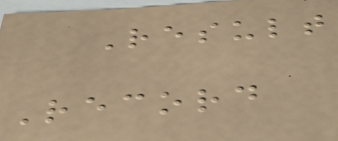Result
Record
